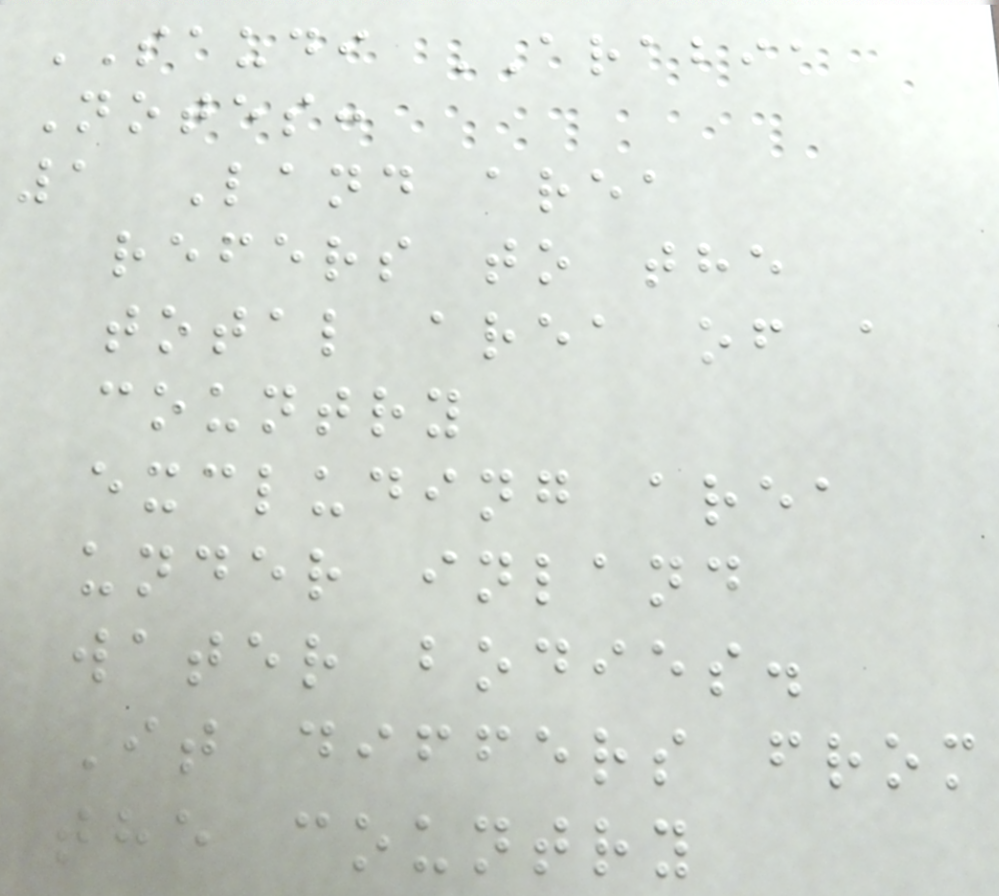SAUDI ARABIA
Notes:
1 Land area
refers to the
total area of a
country
excluding area
under inland
water bodies.
It differs from
the country
